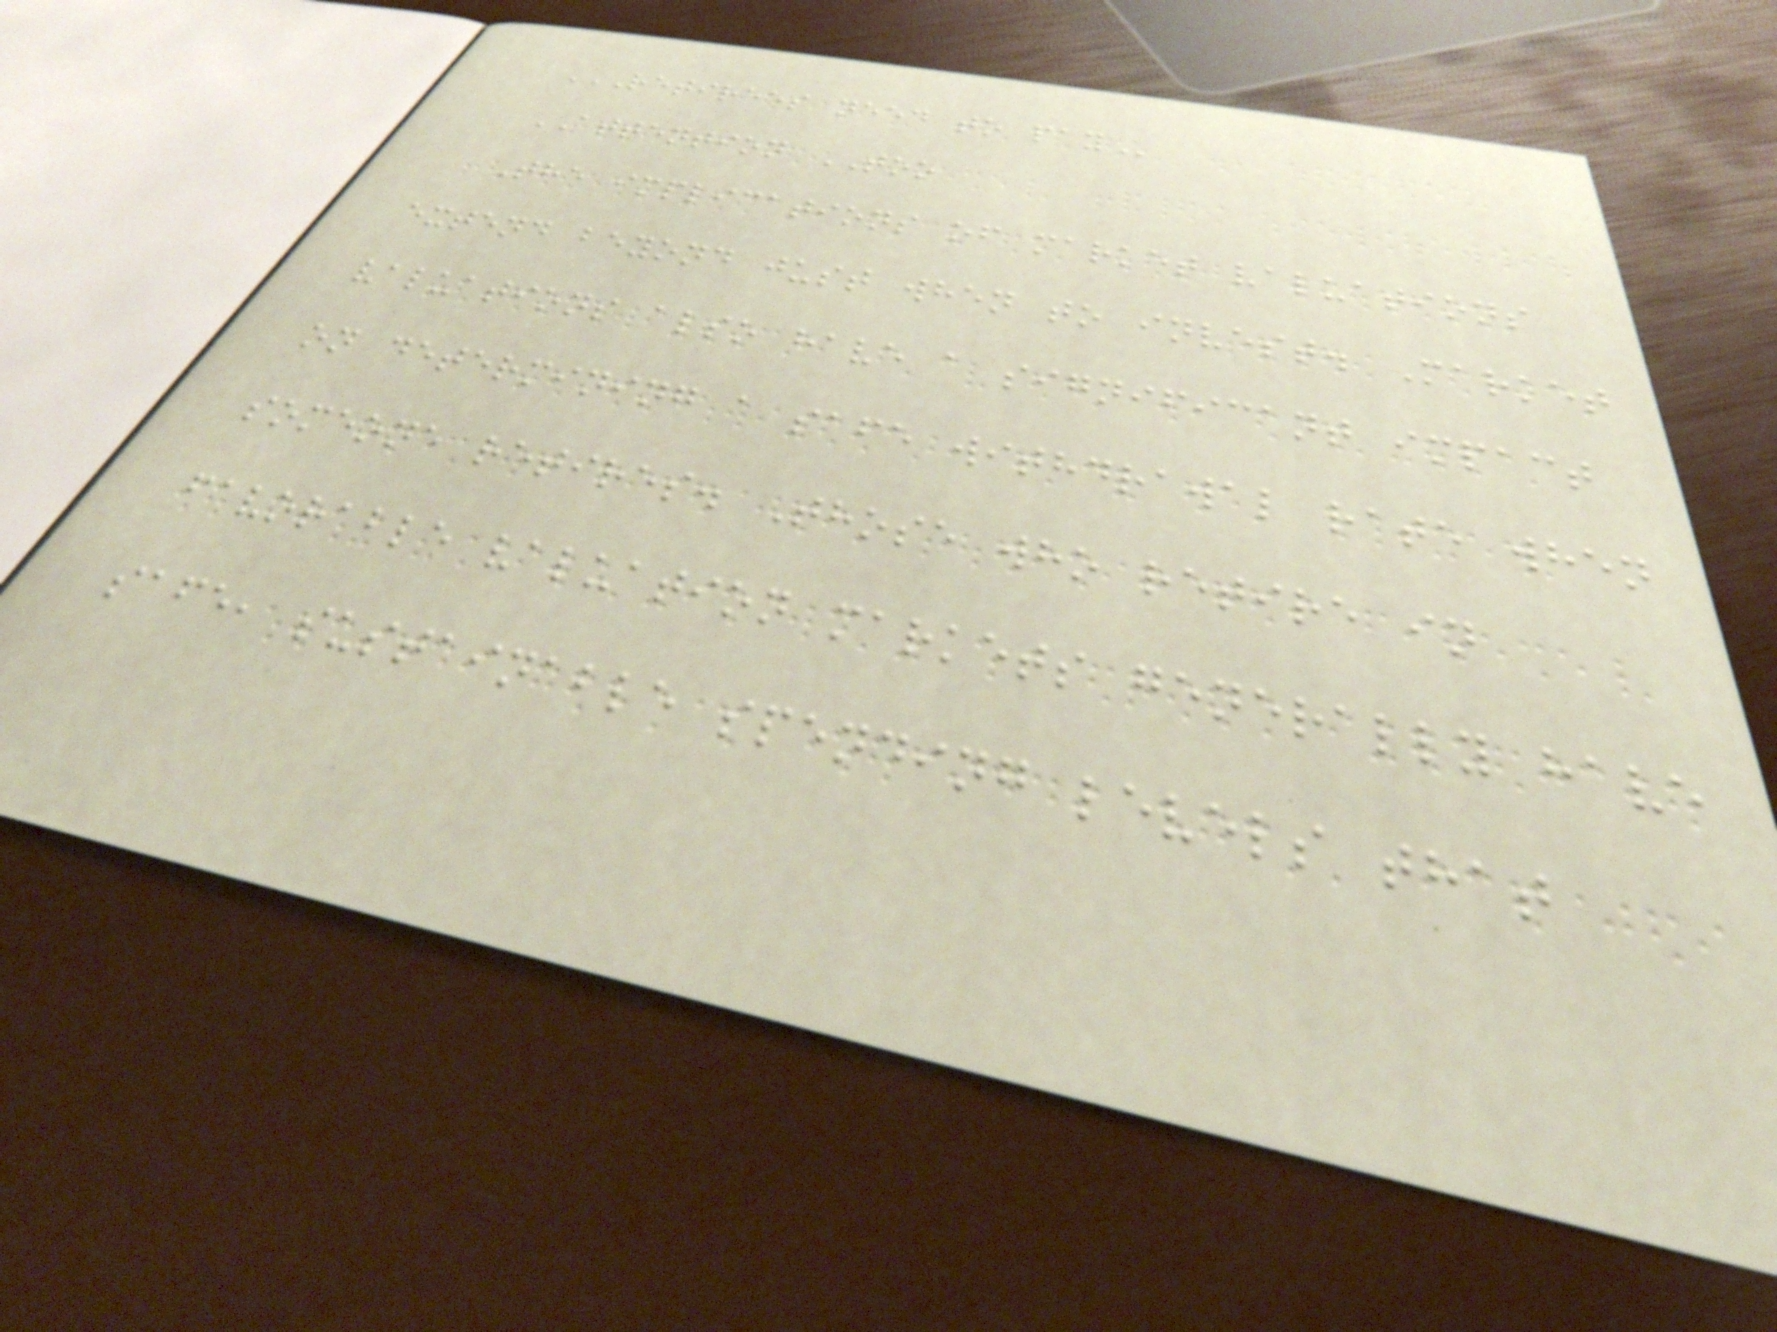RETIREES NEED TO PAY
ATTENTION TOO
The implications of market valuations
extend beyond just when to invest. Market
valuations also have a significant impact
on determining a safe withdrawal rate when
someone retires. Those who retire in
favorable valuation markets generally have
safe, sustainable spending levels that
